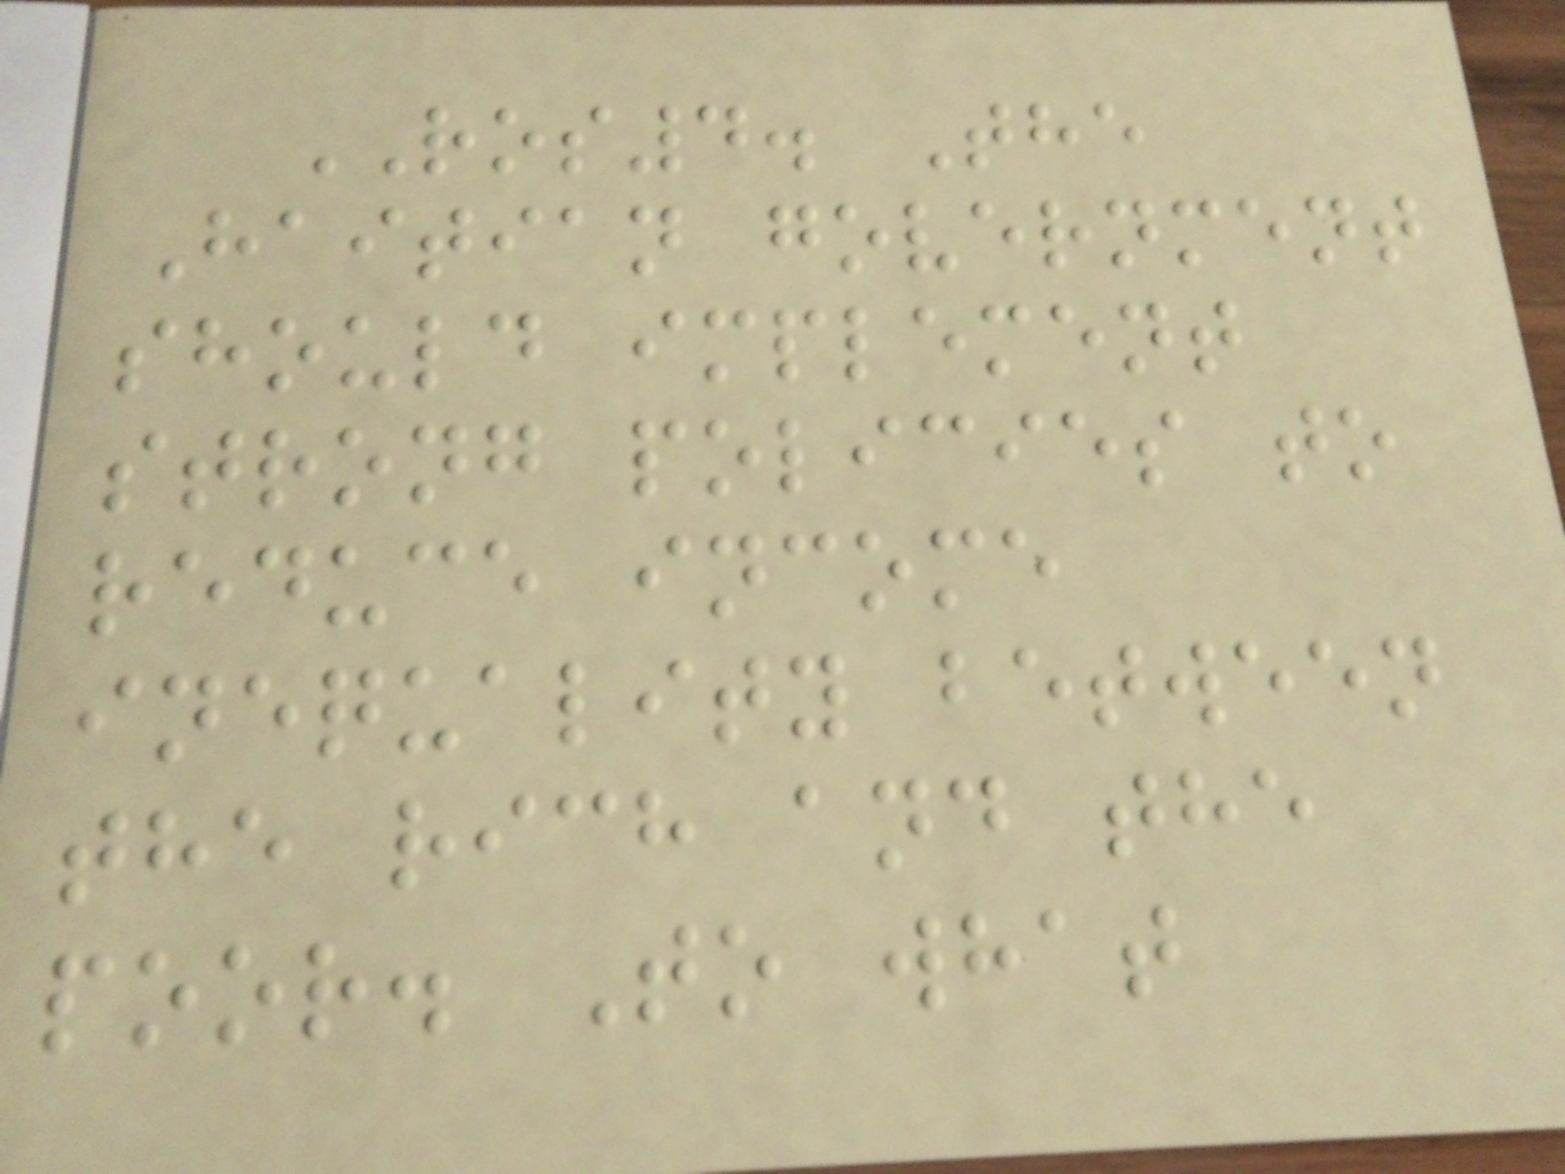ROS4. The
Haitian government
should implement
strong policies to
reduce income
inequality between
the rich and the
poor. To what
